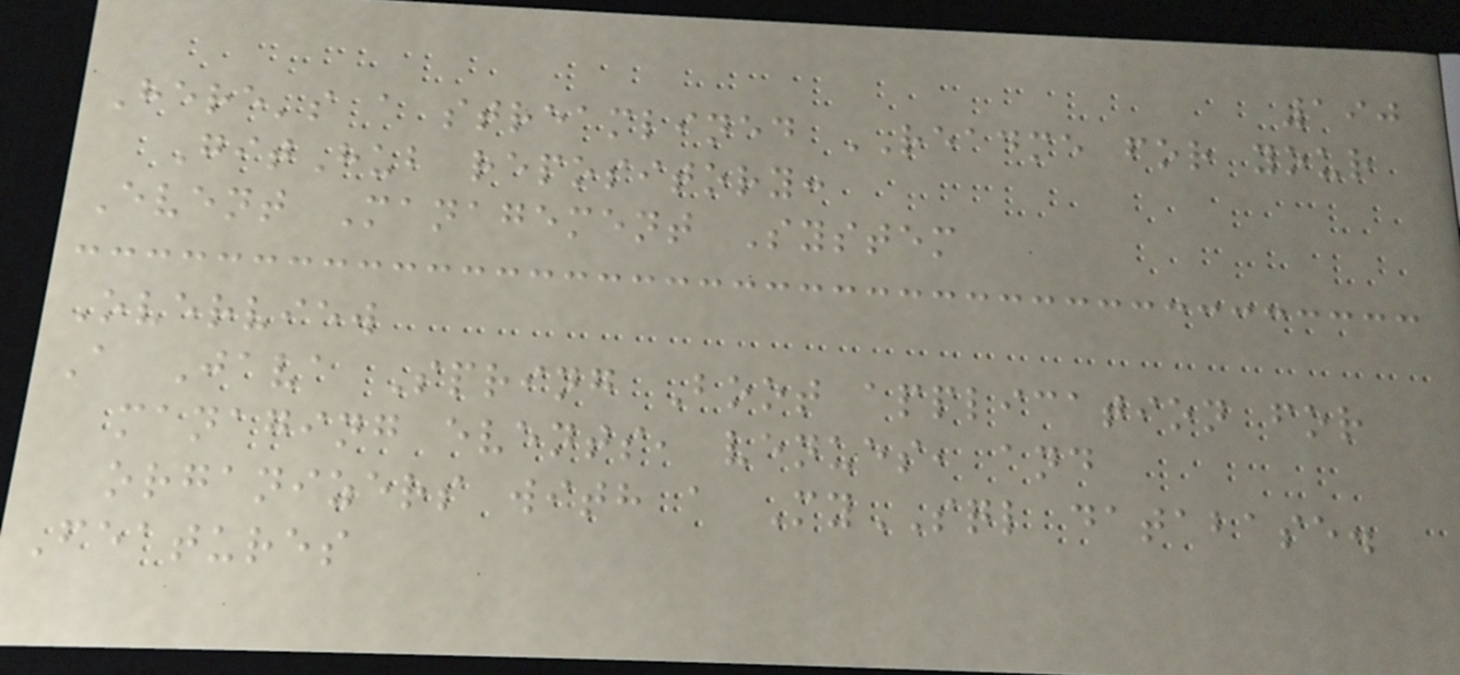190
Here's a streamlined README for your
GitHub repository:
Event Management System
Overview
A Java Spring Boot application for
managing events, venues, and
organizers with a MySQL database.
Features
